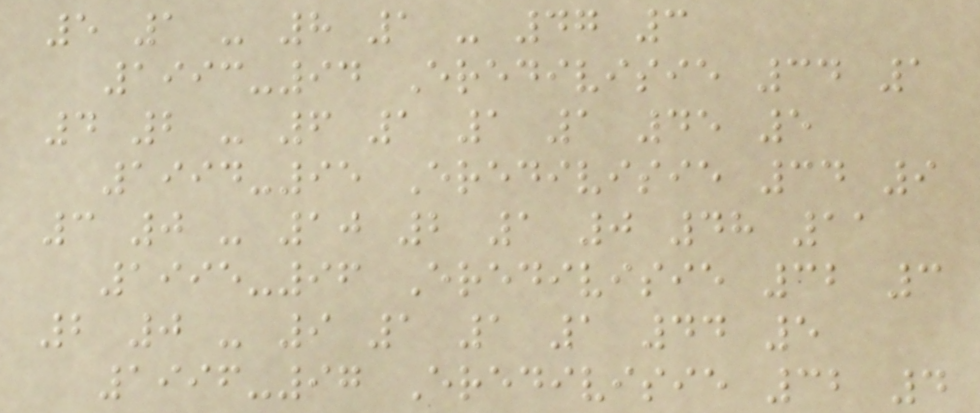5 1 - 8 1 - 47 3
1993-94 Eredivisie 34 1
4 2 - 6 1 1 1 45 5
1994-95 Eredivisie 34 9
3 0 - 10 2 1 0 48 11
1995-96 Eredivisie 32 3
2 0 - 9 1 1 1 44 5
1996-97 Eredivisie 32 4
